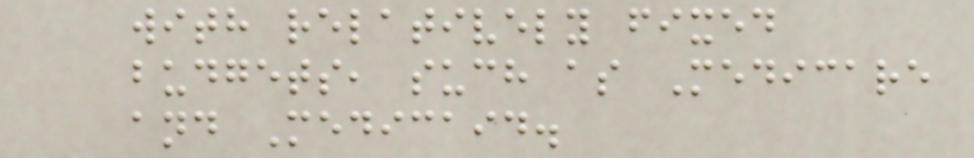with relatively fixed
budgets, such as Medicare
and Medicaid.
